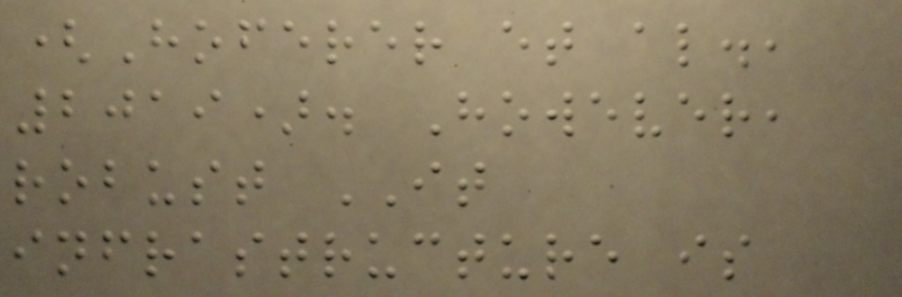(Hoferer et al.,
2019). However,
robust IT
infrastructure is
